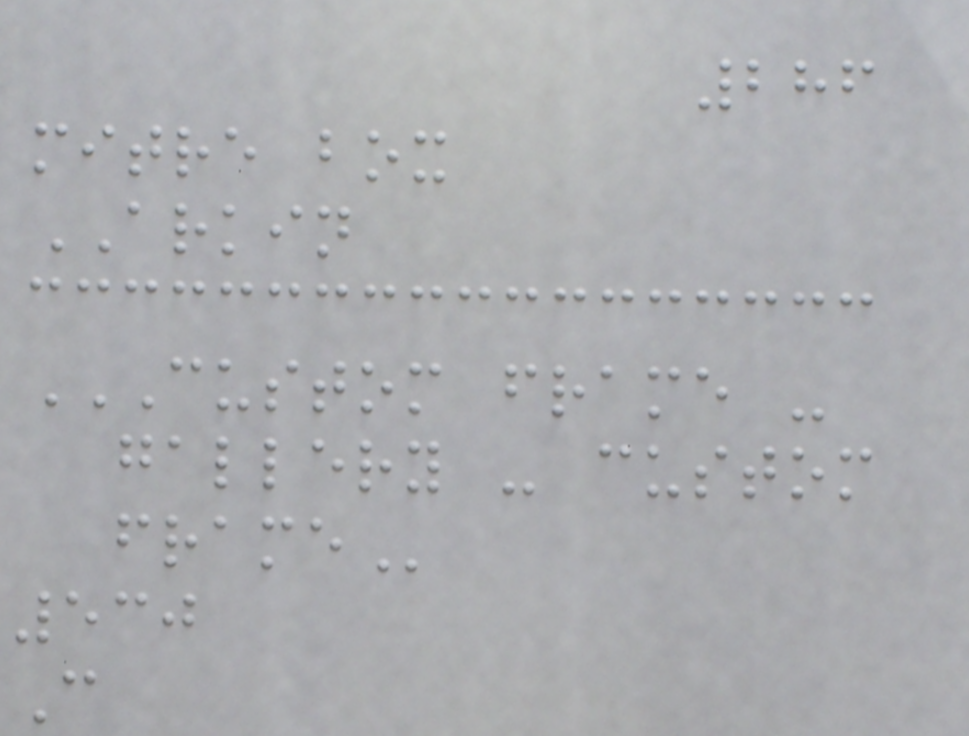286
mitre box
ARKIN
CUSTOM FRAME -
GALLERY - CUSTOM
FRAME
530
C
